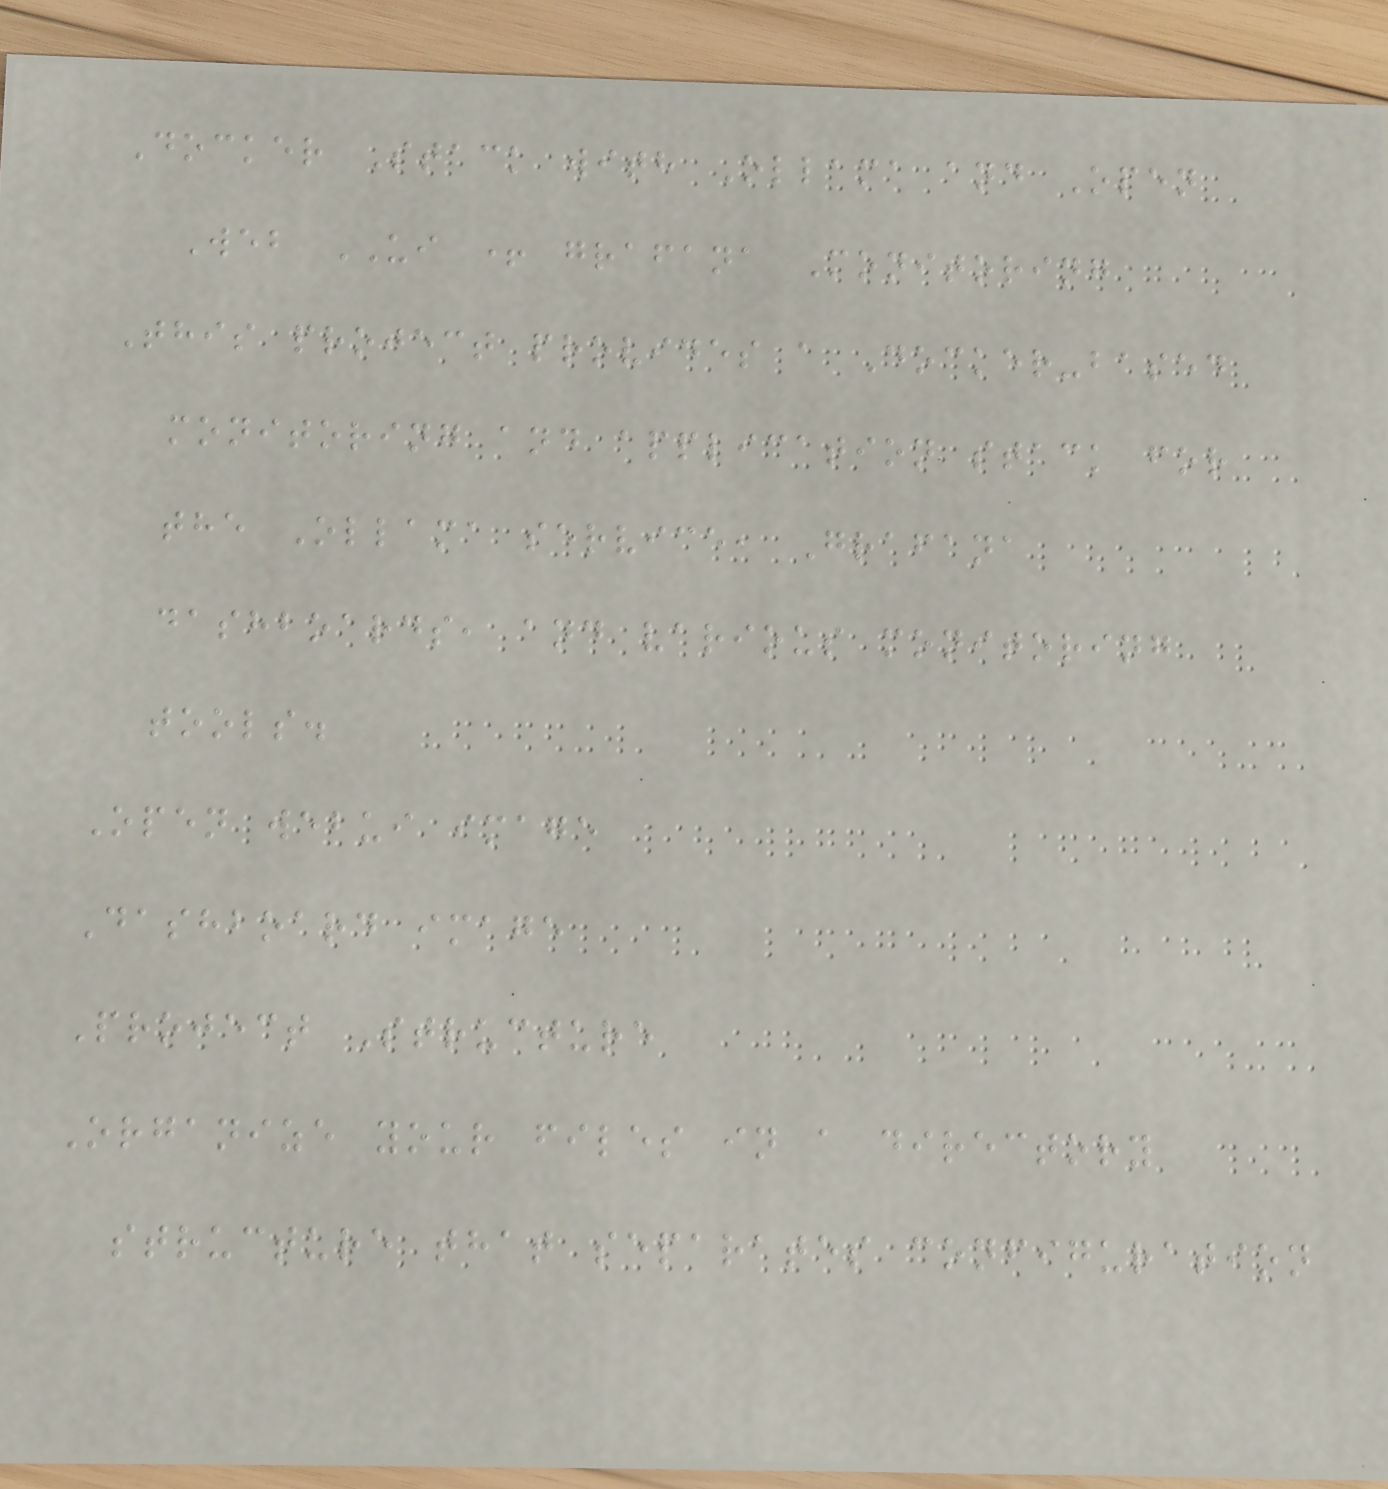Docker Stack with Ollama and Open
Web UI + grafana Monitoring
This project provides a Docker-based
monitoring and application stack for
the Ollama service, Grafana
dashboards, and various monitoring
tools.
Open webui image
Dashboard image
Project Structure
Organize your files in a directory
structure that separates configuration
